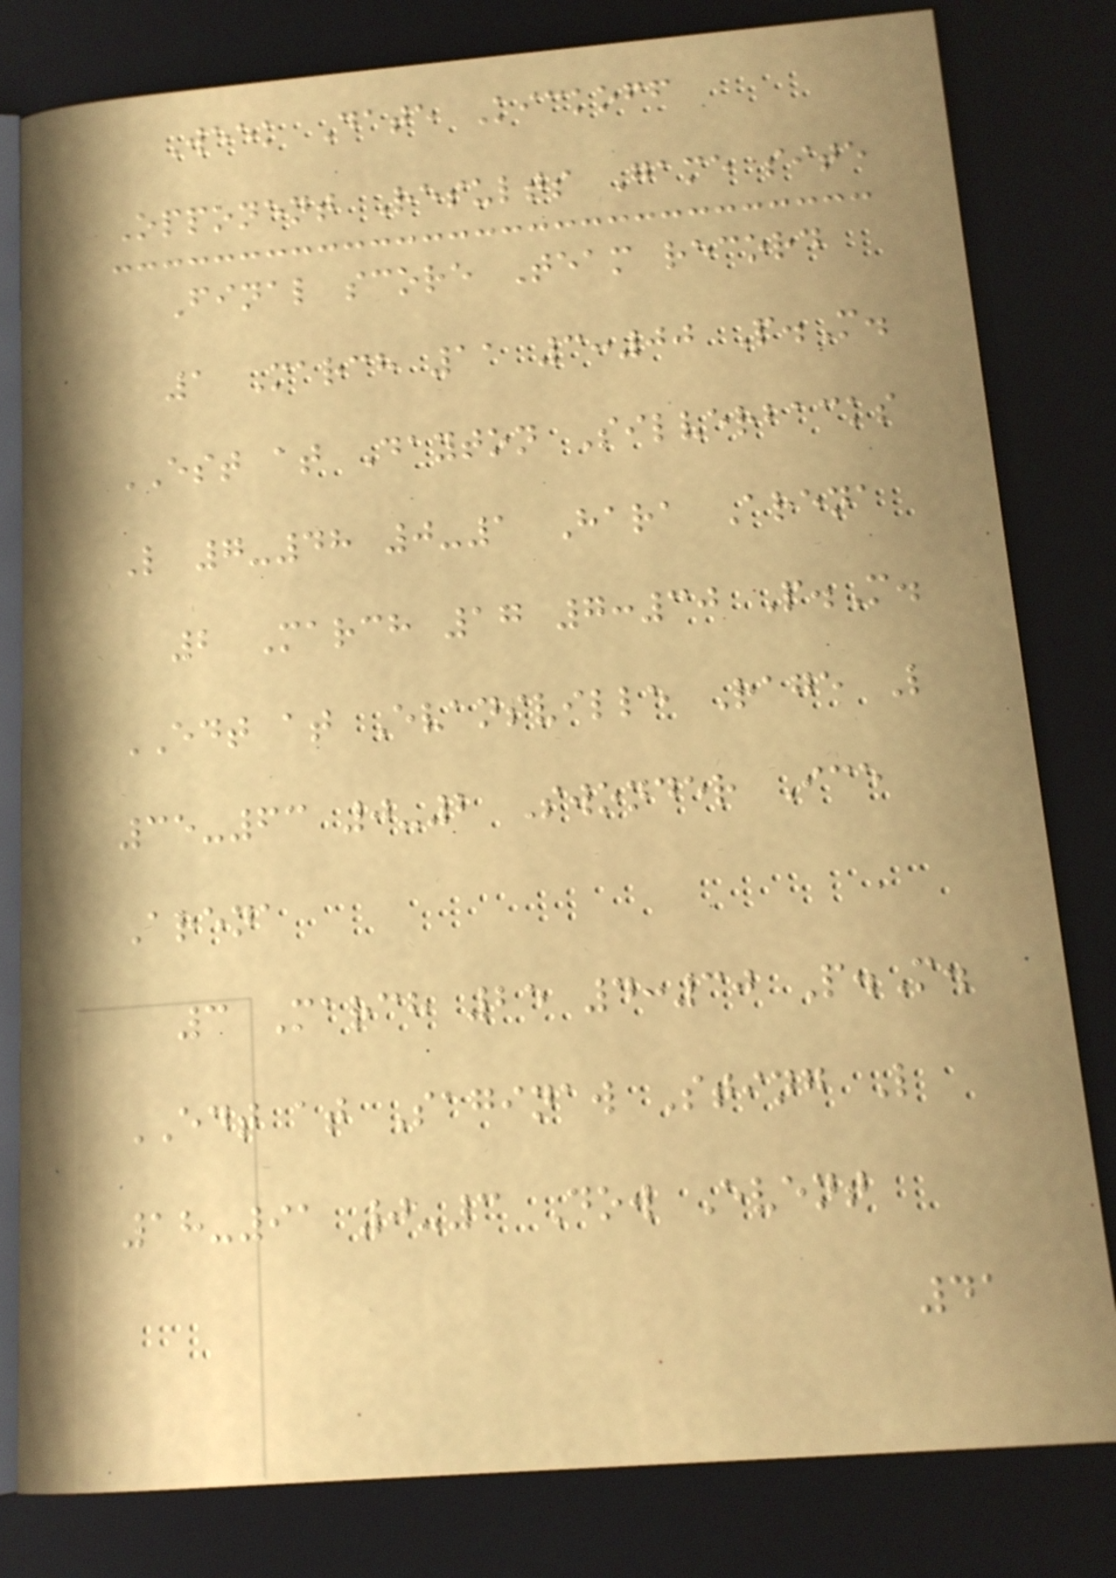Week Date Kickoff
Opponent Results Game site
Final score Team record
1 March 11 3:00 P.M.
EST at Dayton Silverbacks
L 7-48 0-1 Hara Arena
2 March 17 7:30 P.M.
EDT at Evansville Rage L
35-63 0-2 Swonder Ice
Arena
3 March 25 4:30 P.M.
EDT at Saginaw Sting L
18-91 0-3 Dow Event
41
